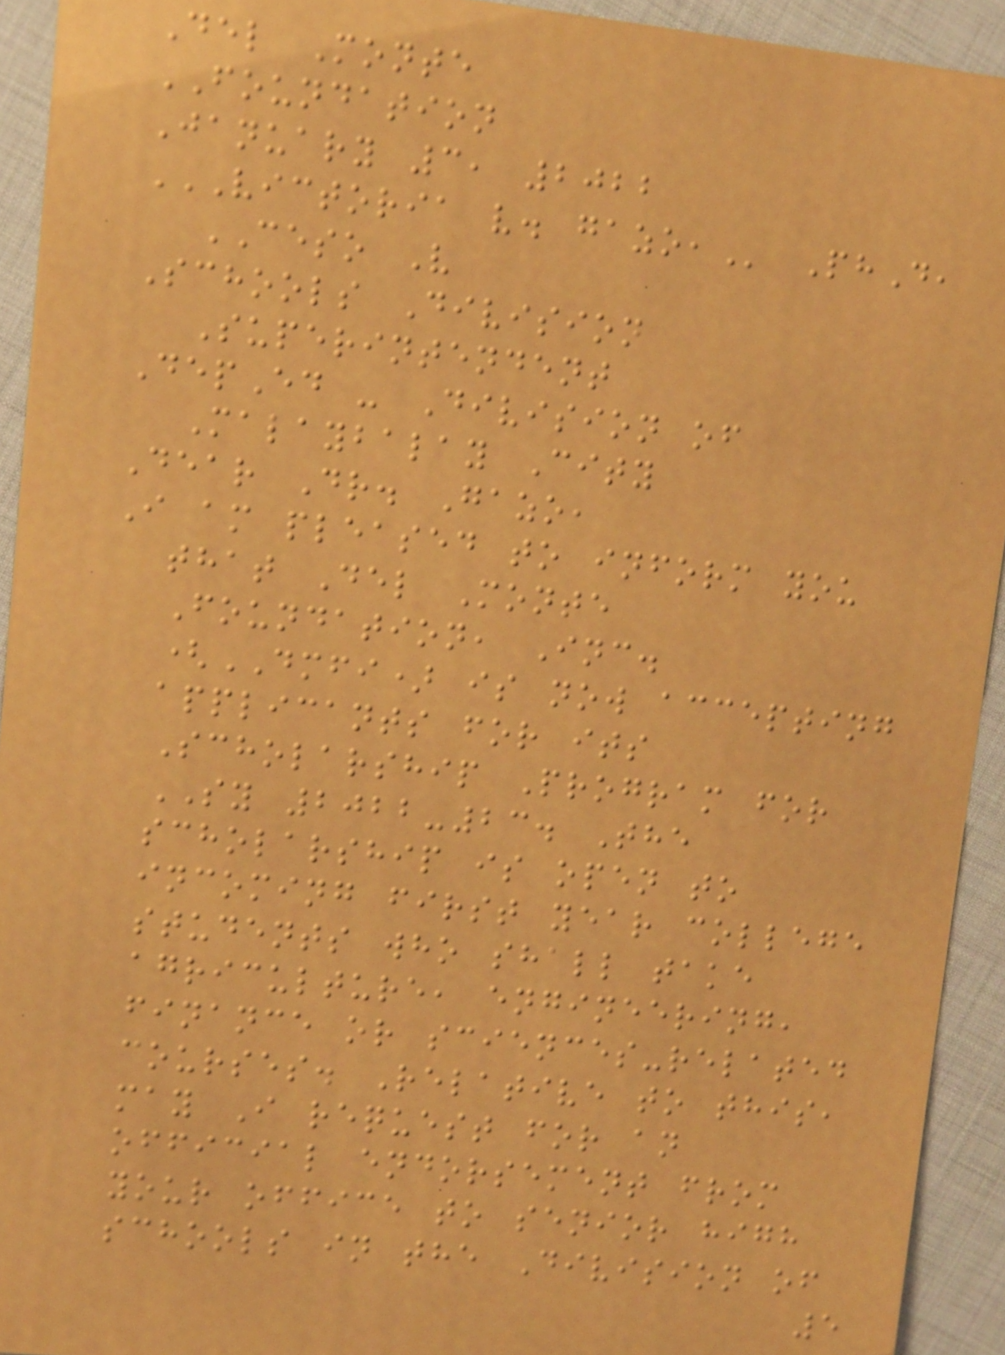Del Monte
FOUNDATION
January 3, 2022
VICTORIA V. GAZO, PhD,
CESO V
Schools Division
Superintendent
DepEd - Division of
Malaybalay City
Dear Dr. Gazo,
I am pleased to inform you
that Del Monte
Foundation, Inc.
(DMFI) is now accepting
applicants for its
Scholarship Program for
SY 2022-23. The
scholarship is open to
incoming first year college
students who shall take
agriculture, engineering,
finance or sciences-related
courses. Relative to this,
may I request for an
official endorsement from
your office to senior high
schools in the Division of
5
